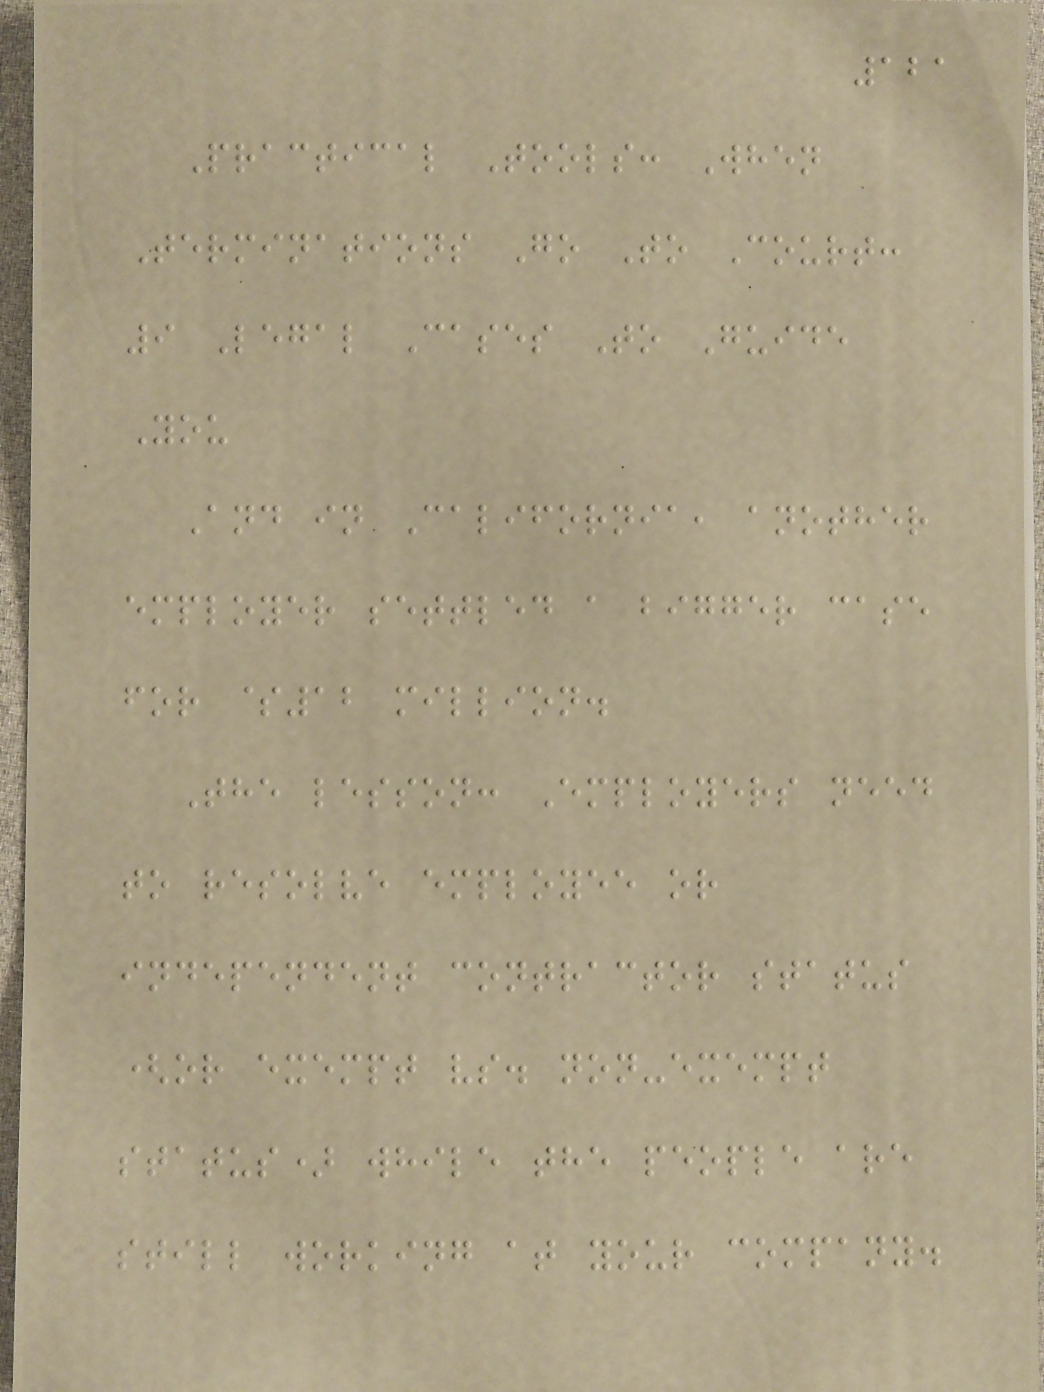121
Practical Tools: When
Terminations Go To Court:
9 Legal Cases To Guide
You
And in California, another
employer settled a bigger case
for $12 million.
The lesson: Employers need
to resolve employee or
independent contractor status
(or exempt vs. non-exempt
status) while the people are
still working at your company.
